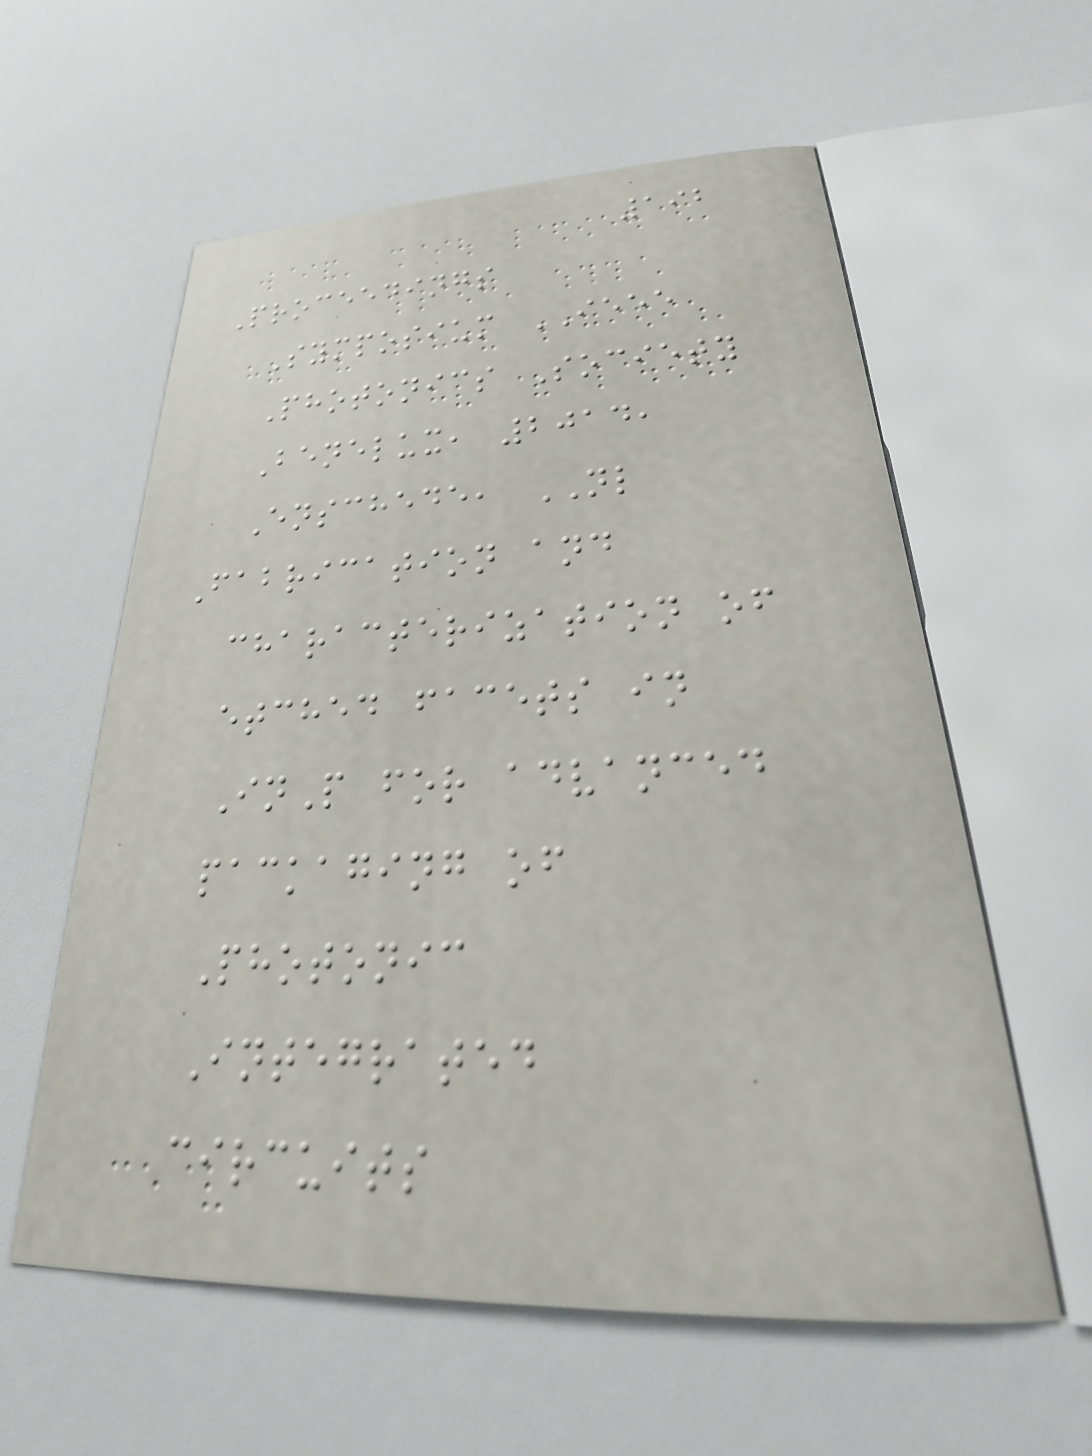192
Proceedings
Symposium IEEE
Photonics Society
Benelux, 2014,
Enschede, NL
Fabrication and
characterization of
etched facets in
InP for advanced
packaging of
Photonic
Integrated
circuits
